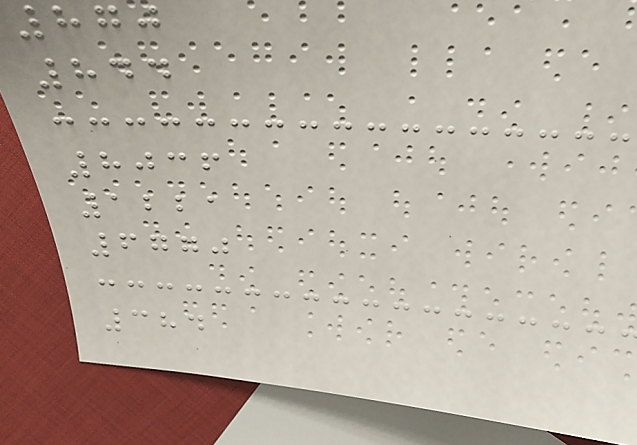870
844
8036
1221
6770
384
